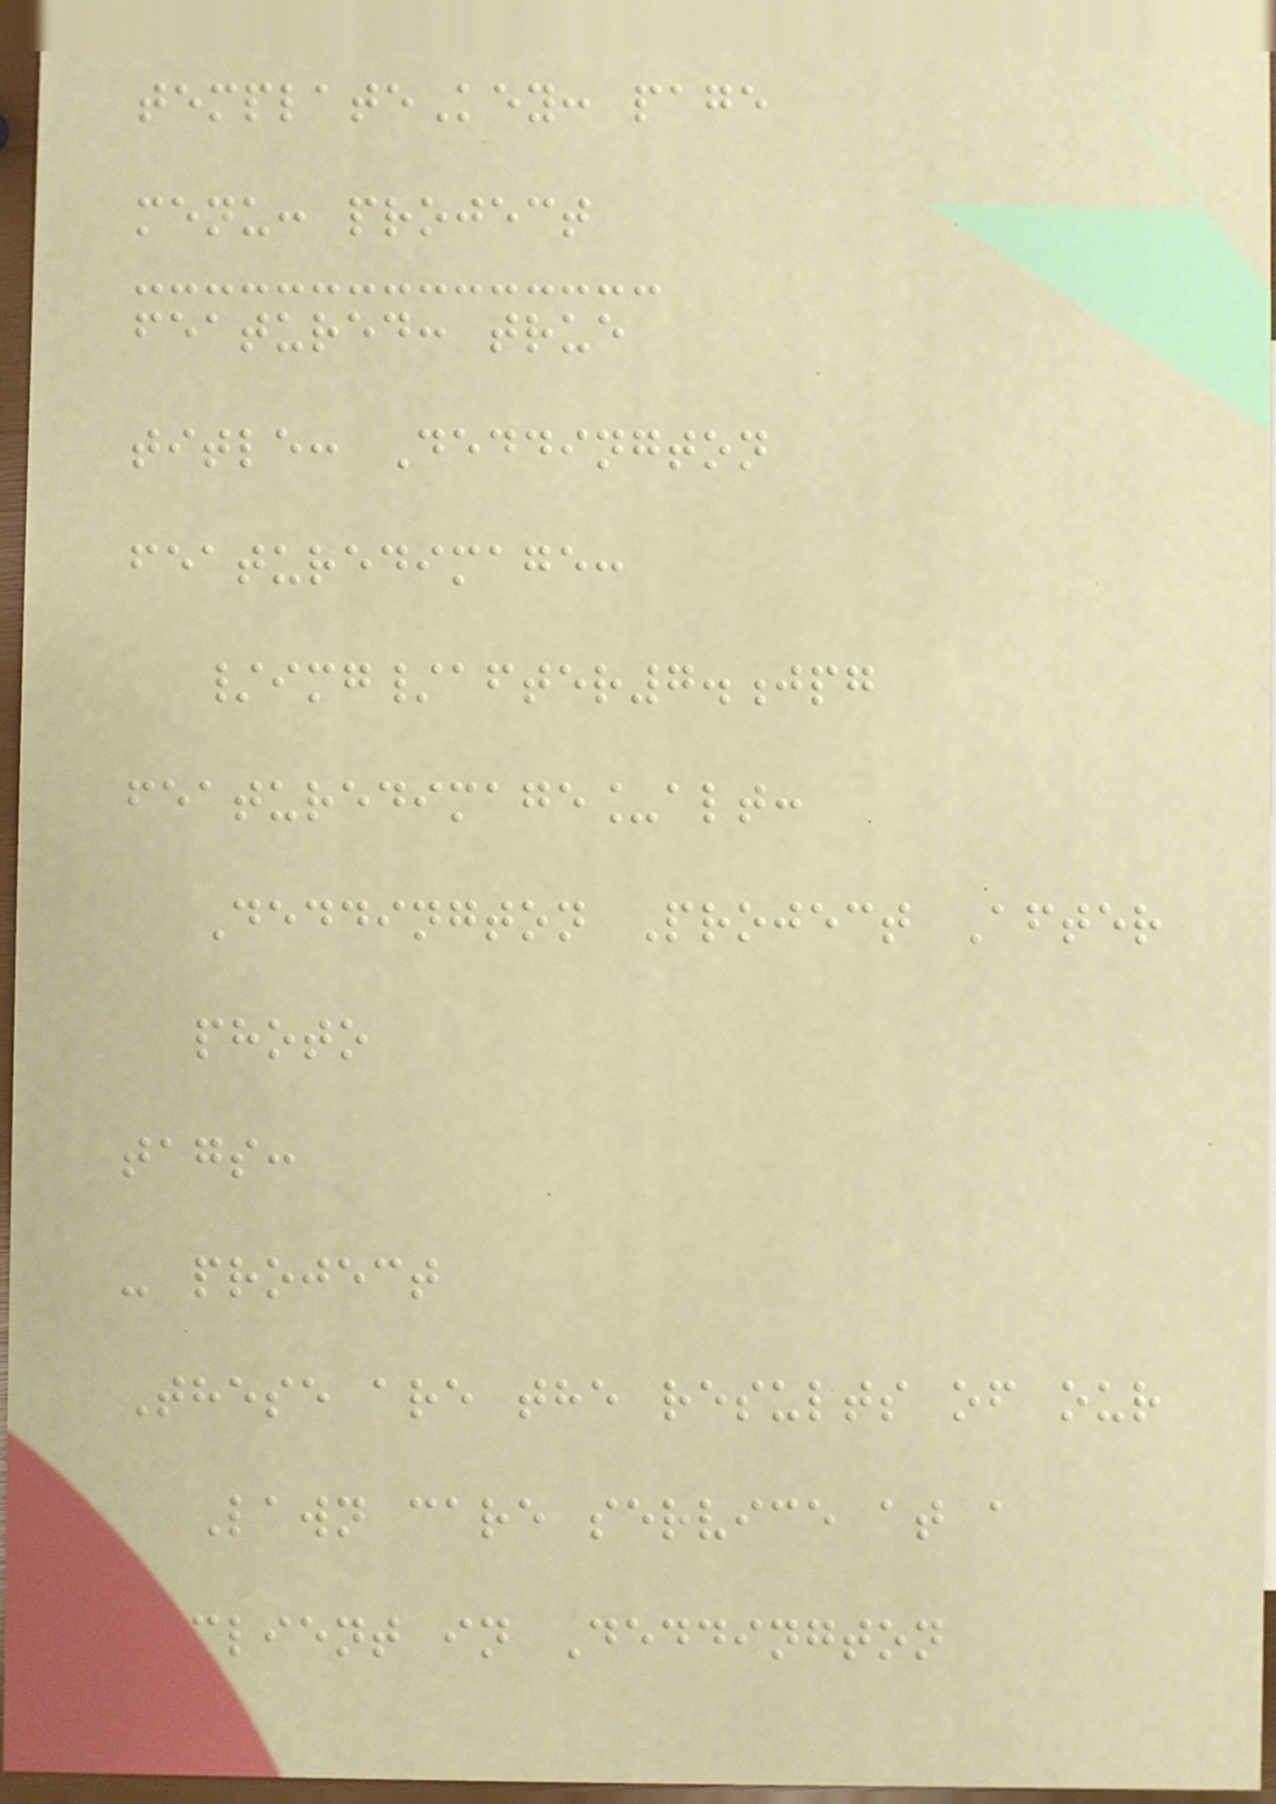templateKey: page
menu: project
featured: true
title: Deddington
featuredimage:
/img/after7.jpg
featuredimage_alt:
Deddington Project After
photo
tags:
- project
These are the results of our
Lawn care service at a
client in Deddington
